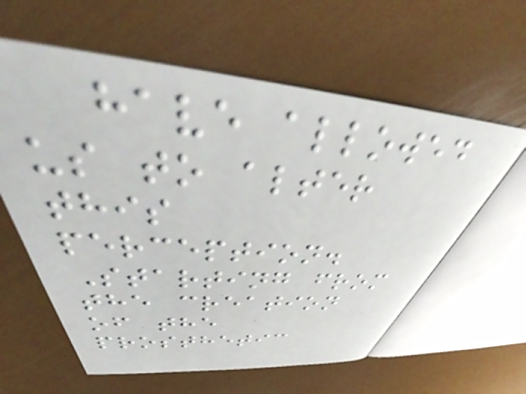have allowed
us to alter
this
perception.
Starting from
the creation
of the
prosthetic
